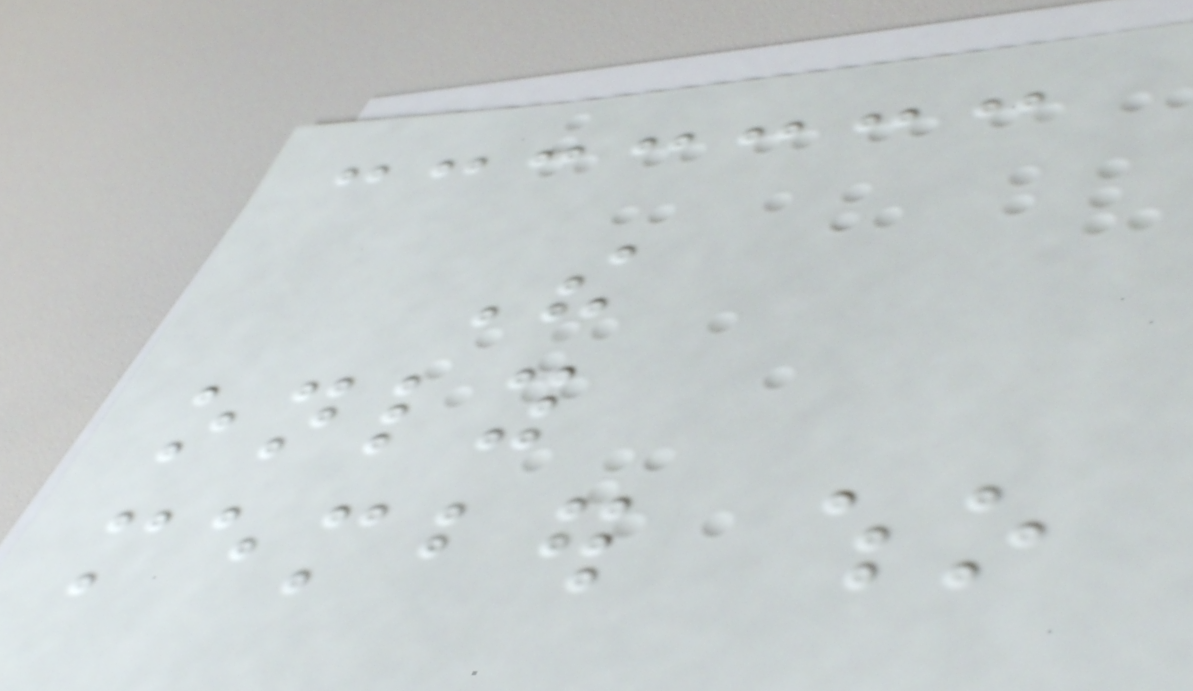The
only
member who
